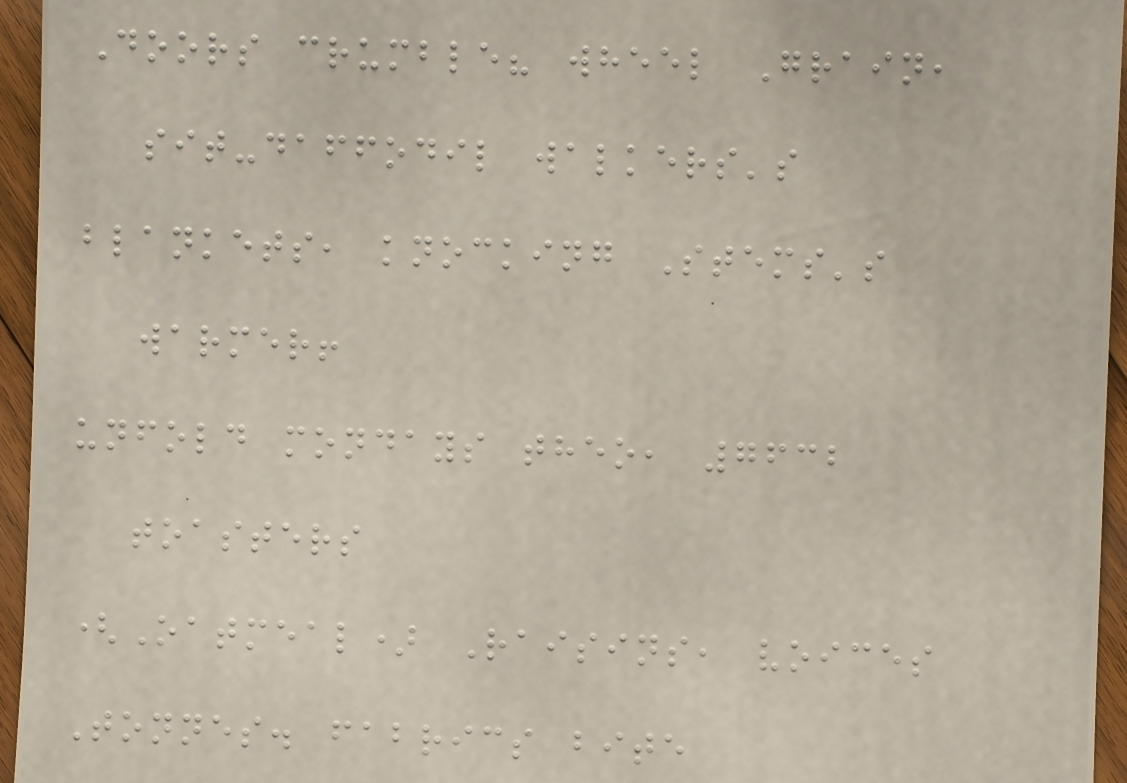Doors crumble? wheel Grain,
sit-daffodil walkers's
blankets, knocking Stems's
warmer!
unfold mondays theo, 7632
toasters
(Oatmeal) Raisins, voices
Tonnes. fabrics bite
